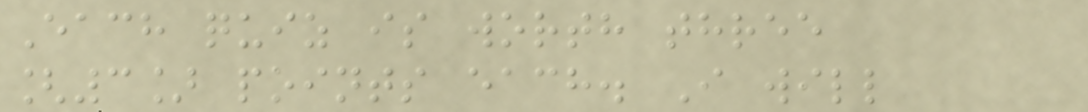Each quiz is worth three
[3] points each. I will
